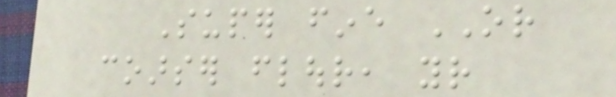Super fine OR
coarser flour, your
